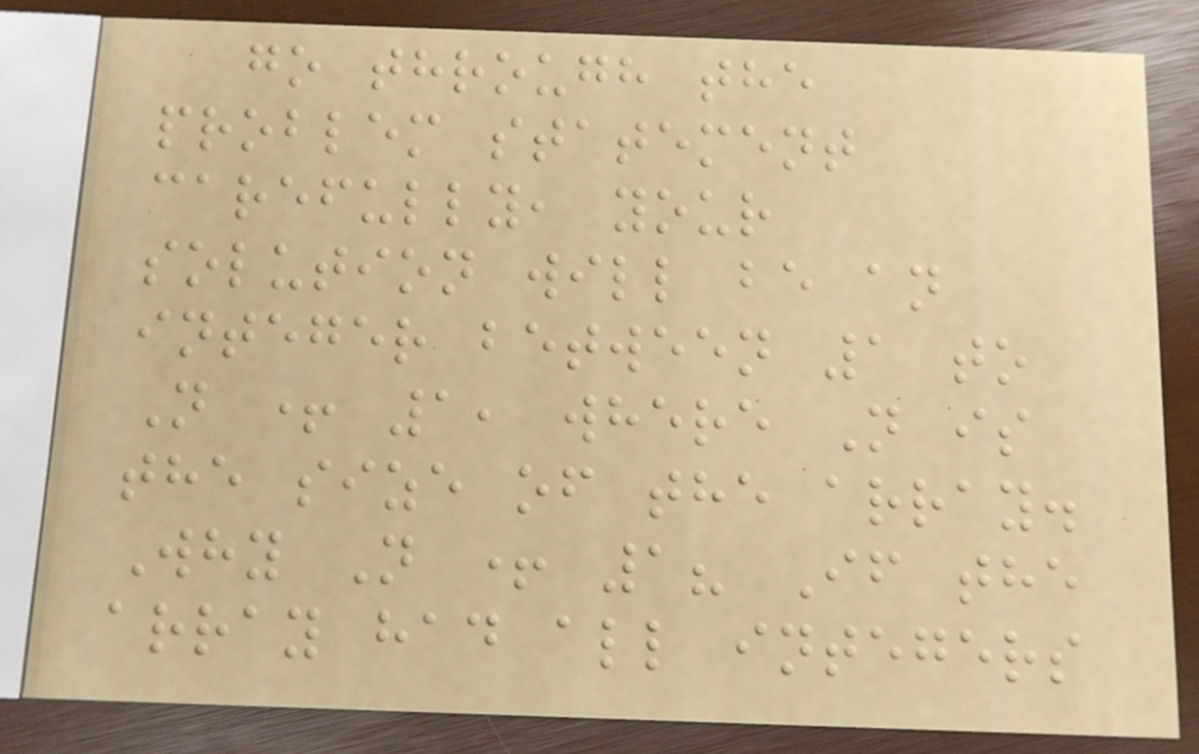go through the
problem statement
carefully, your
solution will be an
integer between 1 to
N + 1, where N is
the size of the array.
Why N + 1? If the
array had all integers
